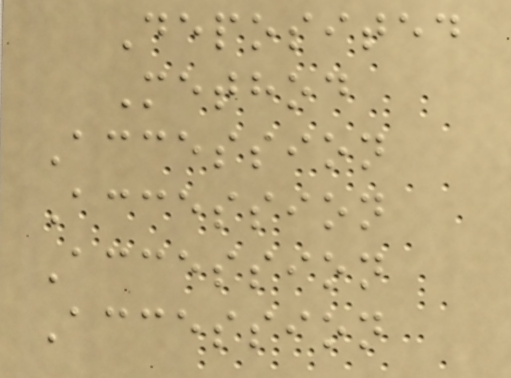Deposited
Method
Accession
Accession
Accession
Accession
